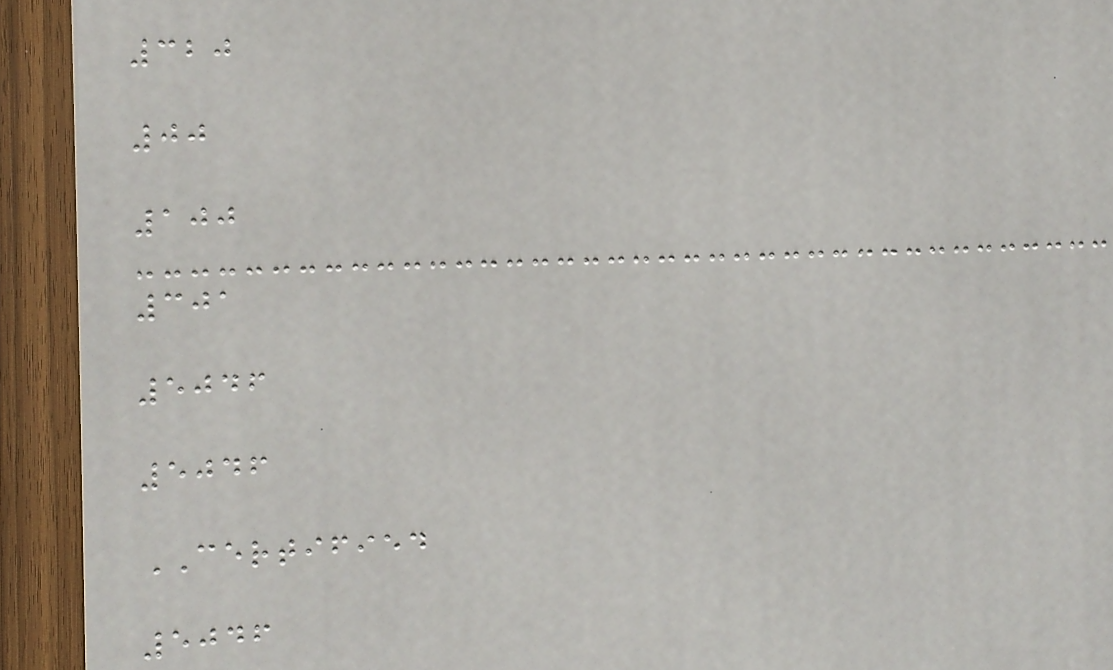320
00
100
301
5046
5046
CERTIFIED
5046
